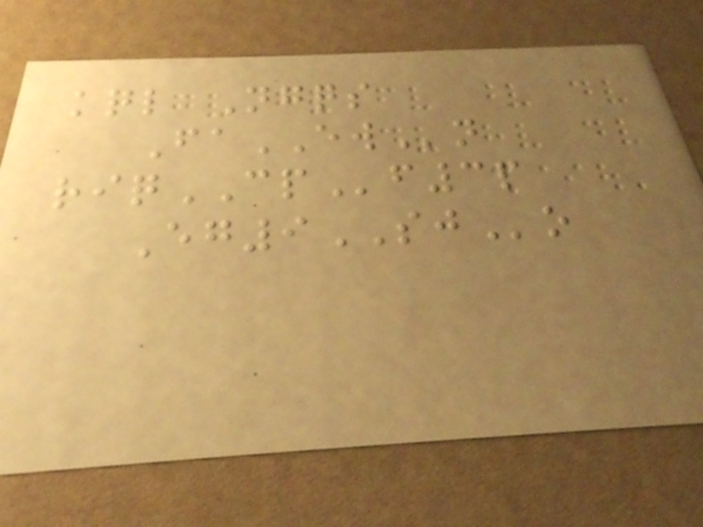kql Ngqs
FaEWn
riqCPf3p
Eg9SJo
